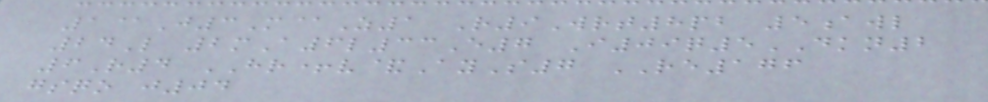1@J3M@Z1 R9Wrt8pb 5awl
24L 2mA6l33E7 I09q5DKN2
6R4 HR+v&AyS7 RE176
gsqo j04
